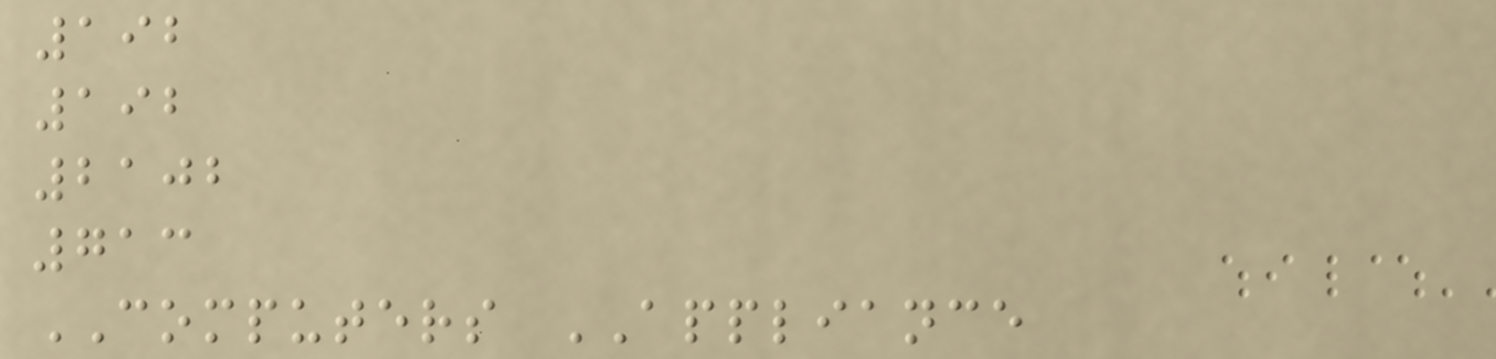192
192
2102
713
COMPUTERS APPLIANCE
